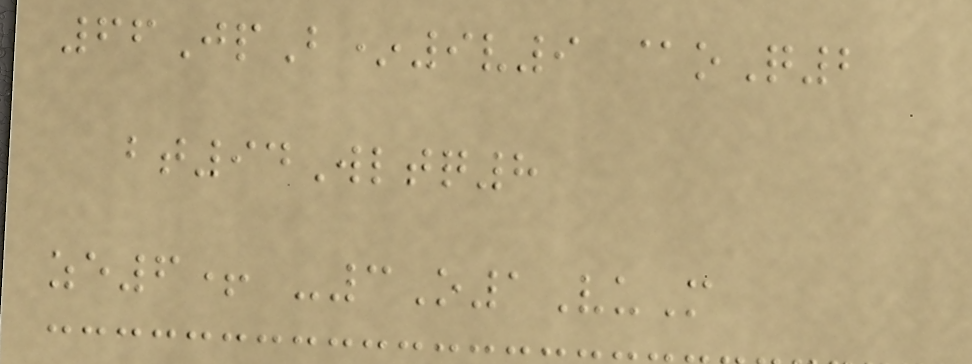66JpB*9v9 @oQ2
bt94Wltq8
ze6+ -3O1VuM
